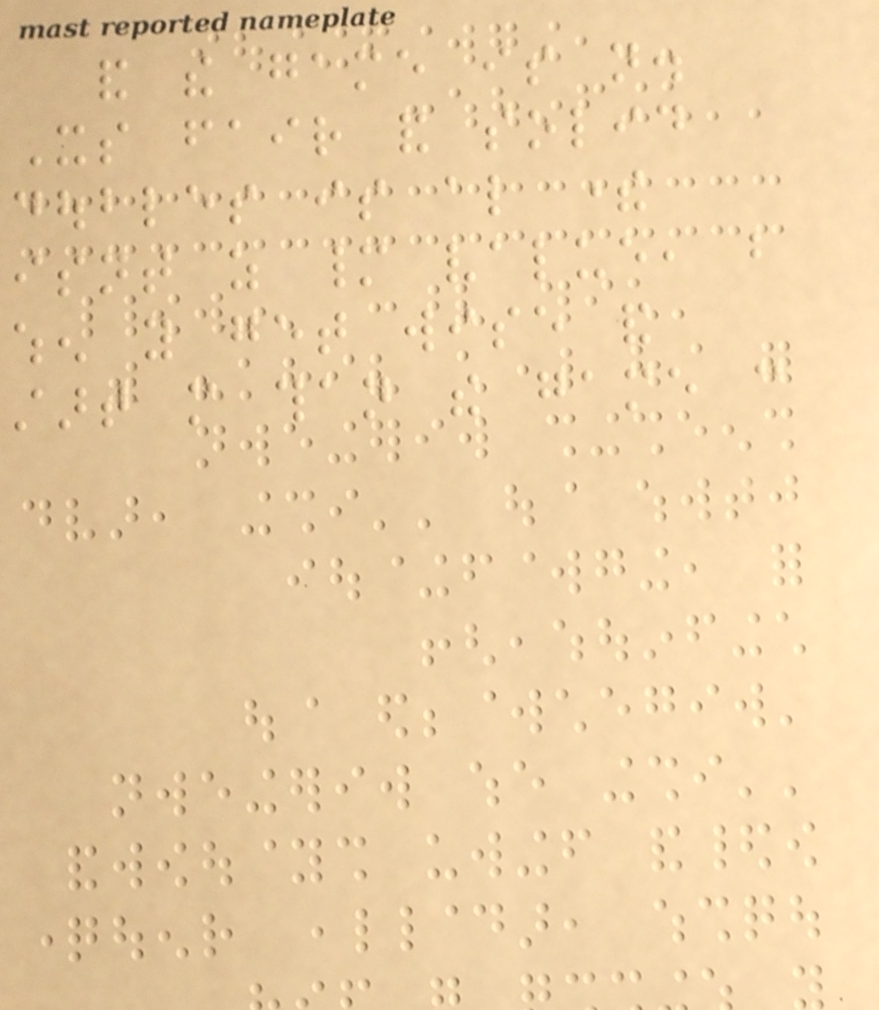and the game is not.
Its fair and solid
doubles is also there
isnt as many value, but
when you get wise and
start more than the game can
